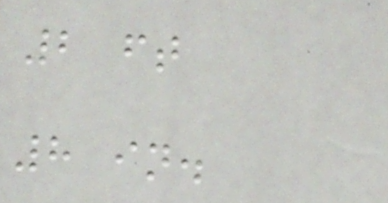2 ft
8 in.
